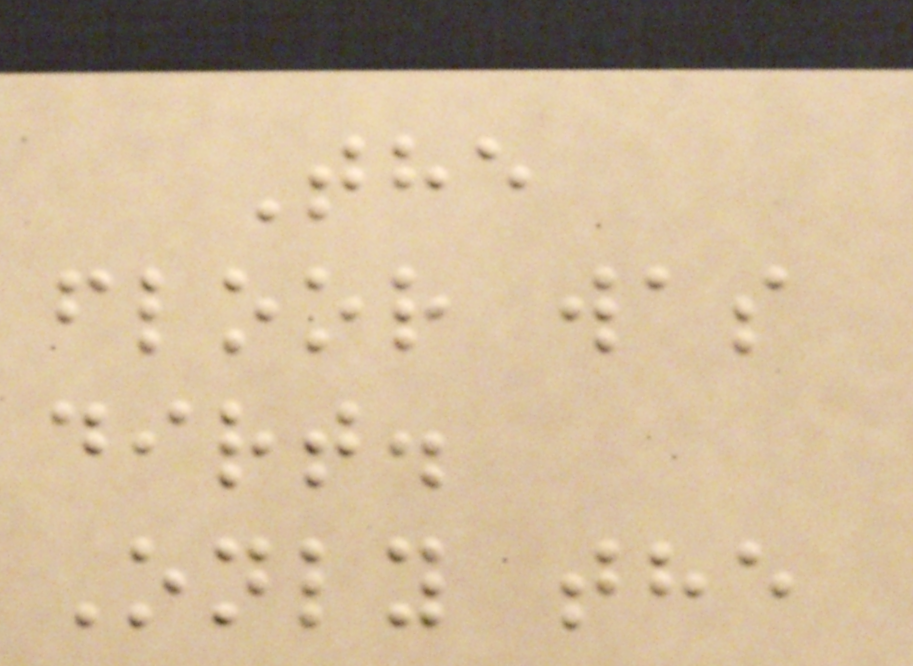The
floor was
dirt.
Only the
